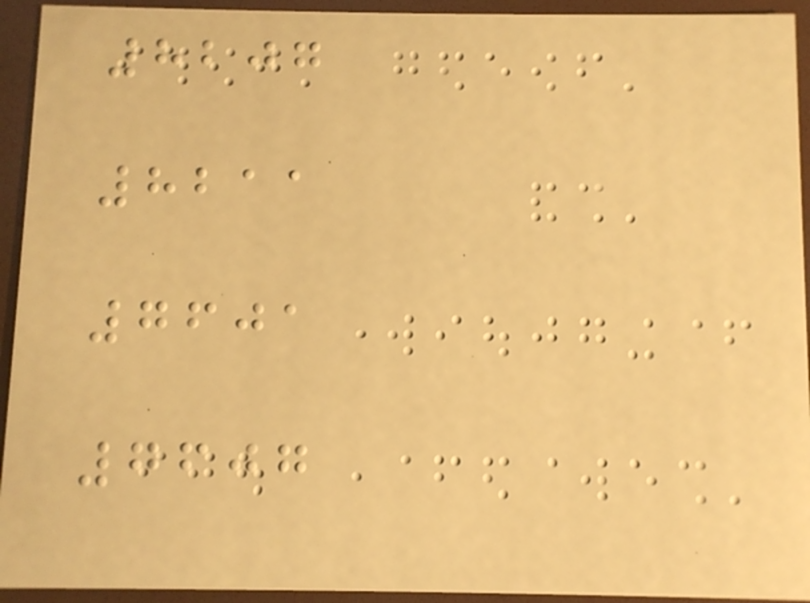8207
8211
7601
7607
